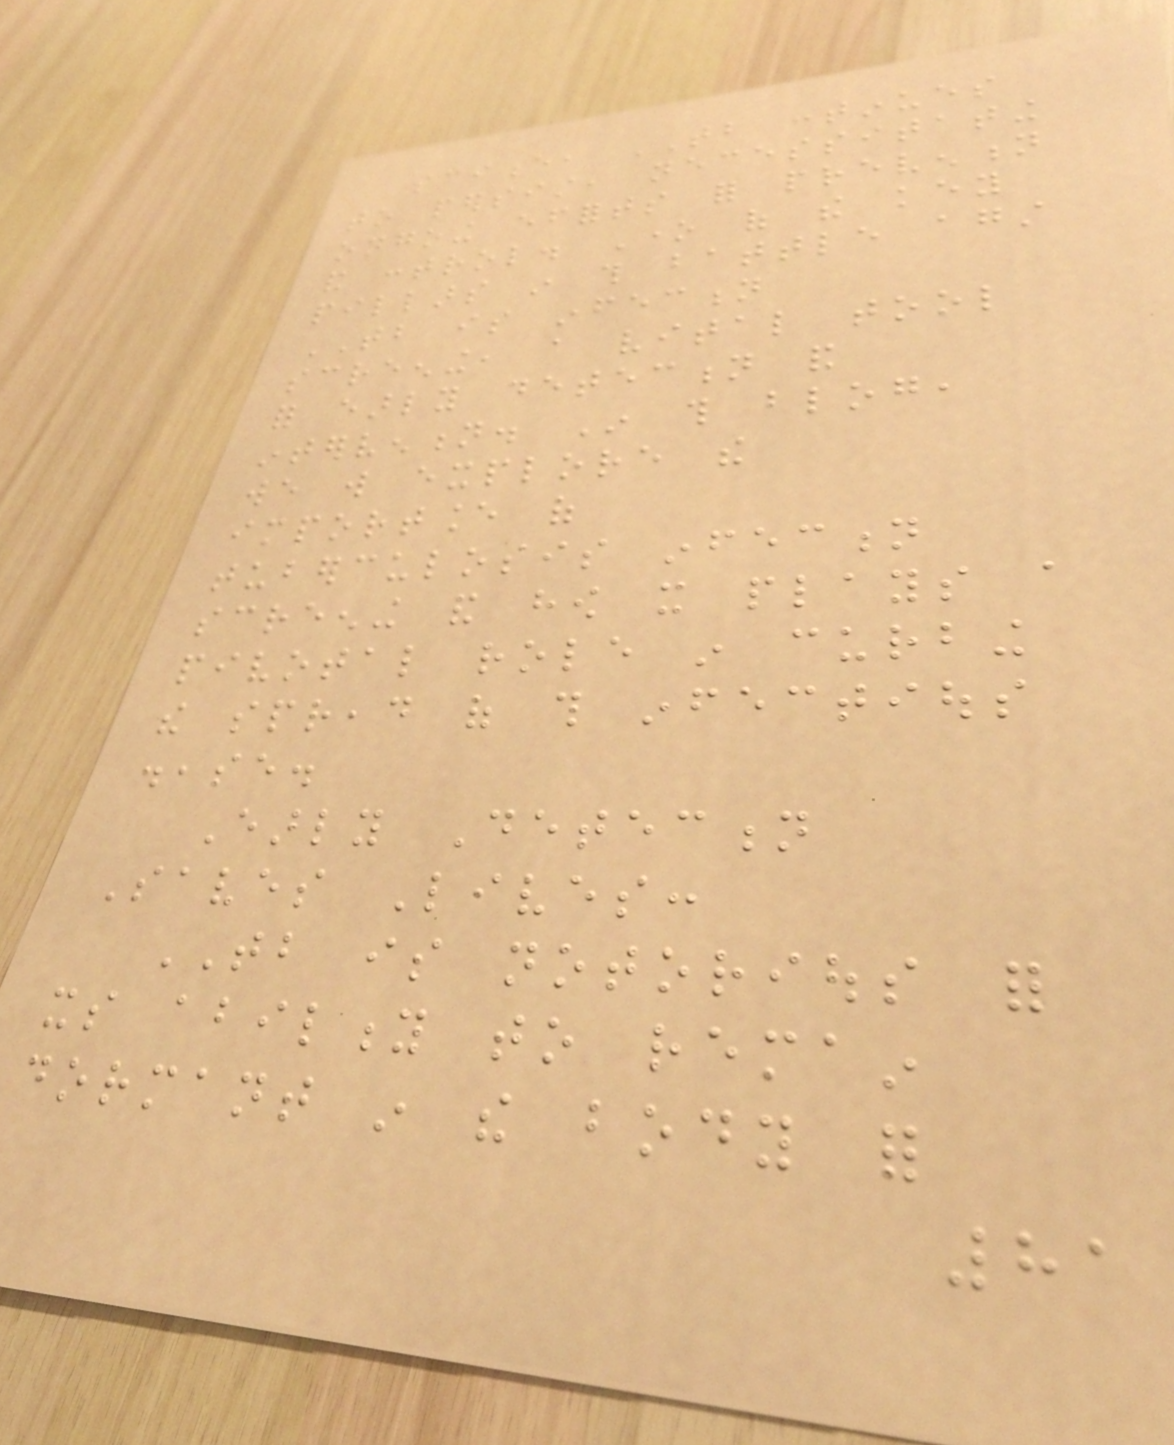science, TB continues
to persist, necessitating
ongoing efforts for prevention
and control. One of the key
pillars in this battle against
TB is infection
screening, a vital tool
for early detection and
intervention. In this blog,
we will explore the
importance of
tuberculosis infection
screening and how it plays a
pivotal role in curbing
the spread of this infectious
disease.
Early Detection
Saves Lives:
TB is notorious for
its ability to remain
dormant in the body for
81
